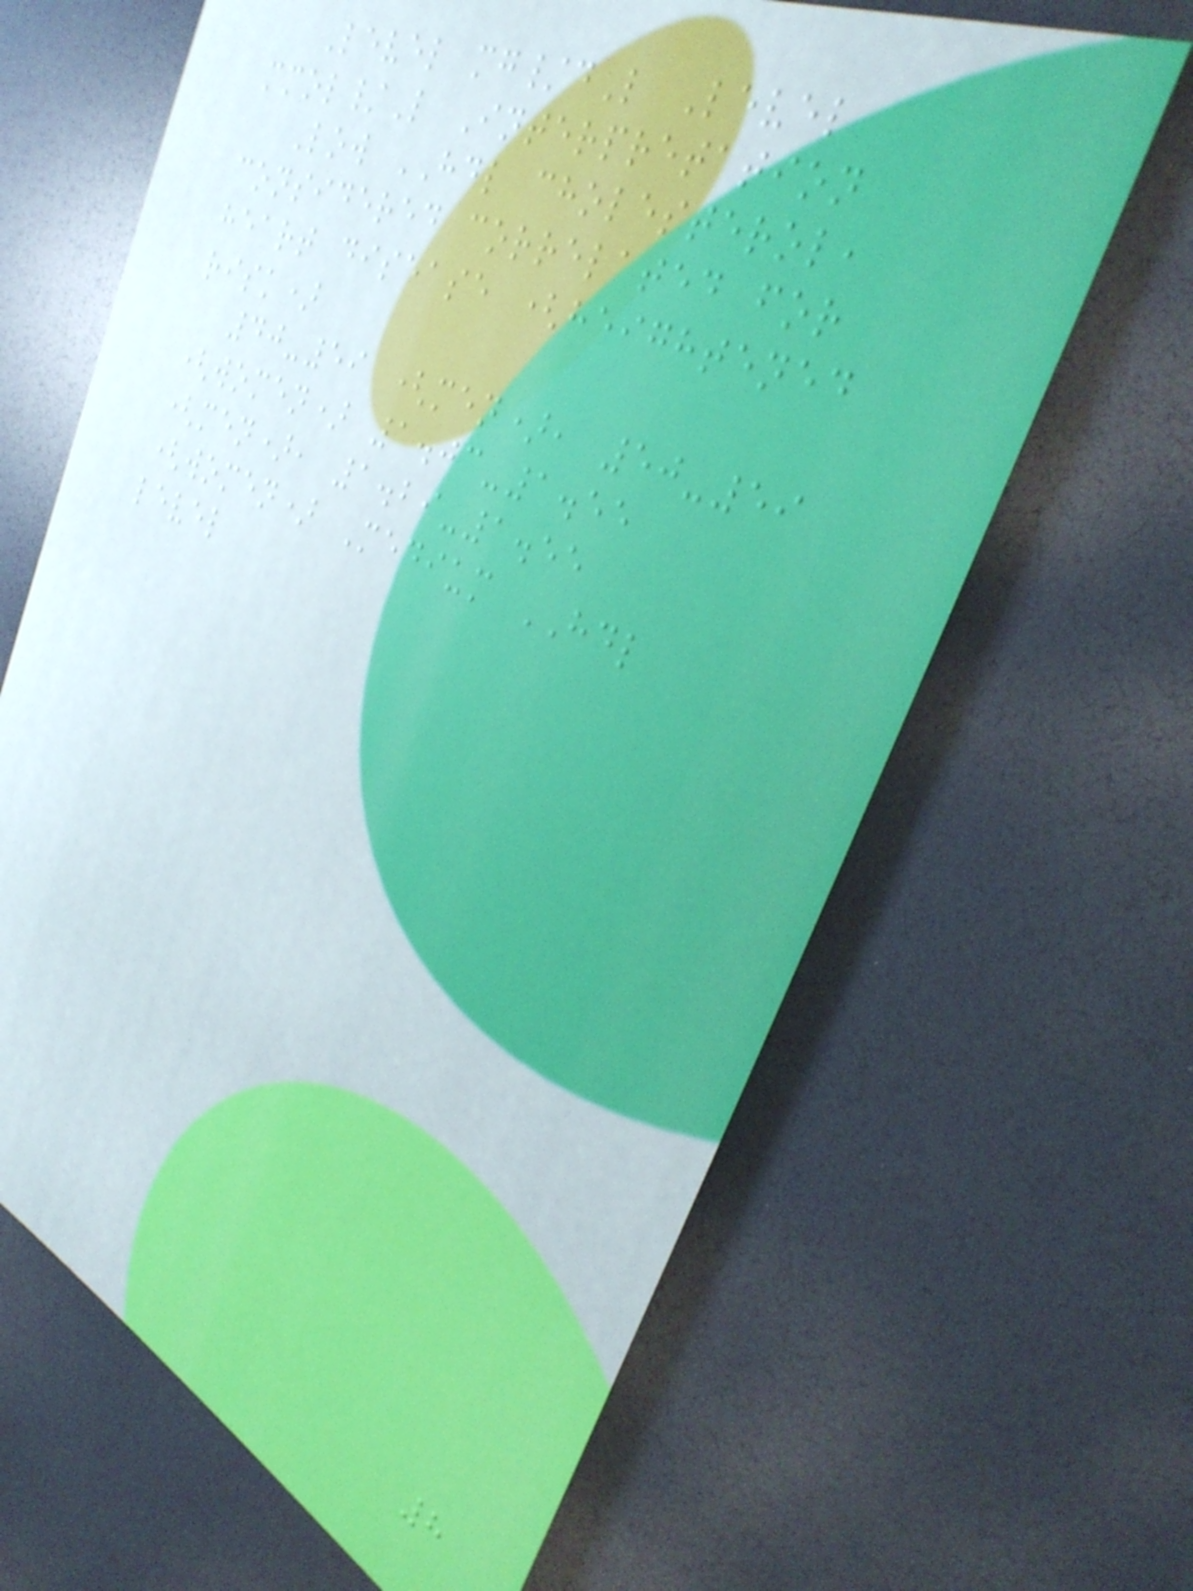Level mg/dL Level
mmol/L Interpretation
Low HDL cholesterol,
considered correlated for
heart disease (heightened
risk)
40-59 (men), 50-59
(women) 1.03-1.55
(men), 1.29-1.55
(women) Medium HDL
level
8
